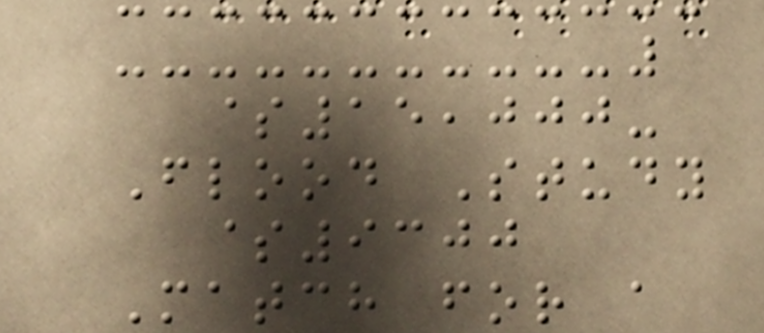$15,000-
Flood Study
$9300
Match for a
